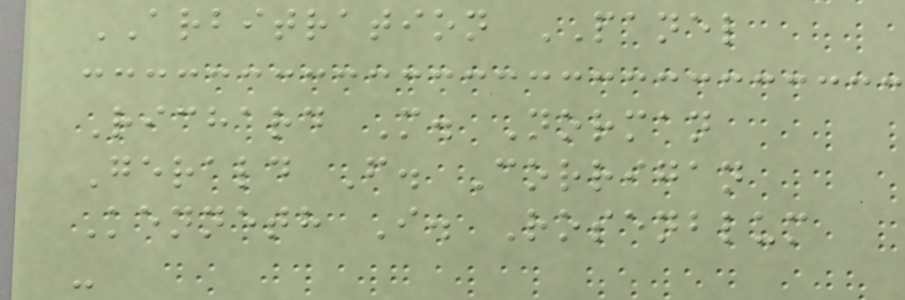ARBITRATION PANEL
Richard M. Norman
Gerald F. Corrigan
Kenneth I. Rosenblum
-
